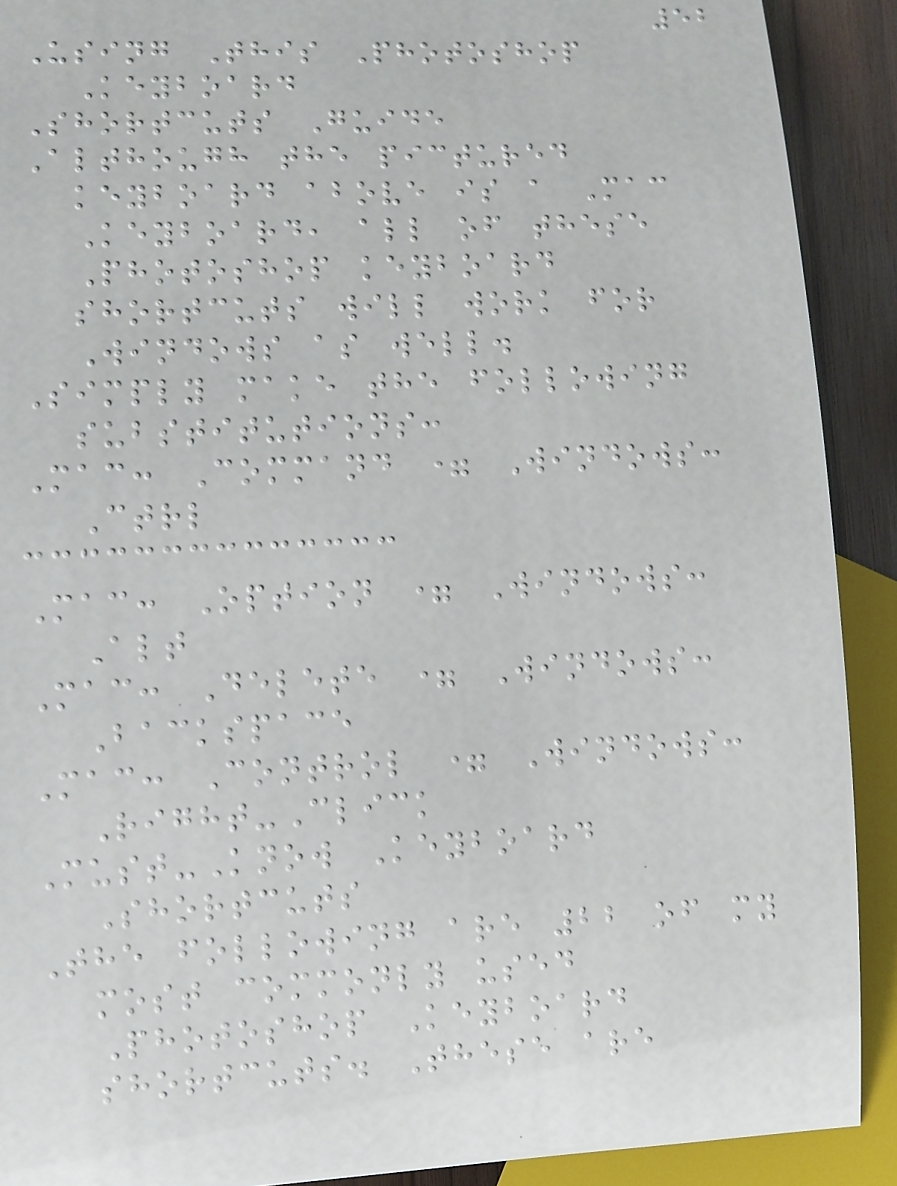52
Using This Photoshop
Keyboard
Shortcuts Guide
Although the pictured
keyboard above is a Mac
Keyboard, all of these
Photoshop keyboard
shortcuts will work for
Windows as well.
Simply make the following
substitutions:
Mac: Command = Windows:
Ctrl
Mac: Option = Windows:
Alt
Mac: Delete = Windows:
Backspace
Mac: Control = Windows:
Right-Click
Must-Know Keyboard
Shortcuts
The following are 22 of my
most commonly used
Photoshop Keyboard
shortcuts. These are
